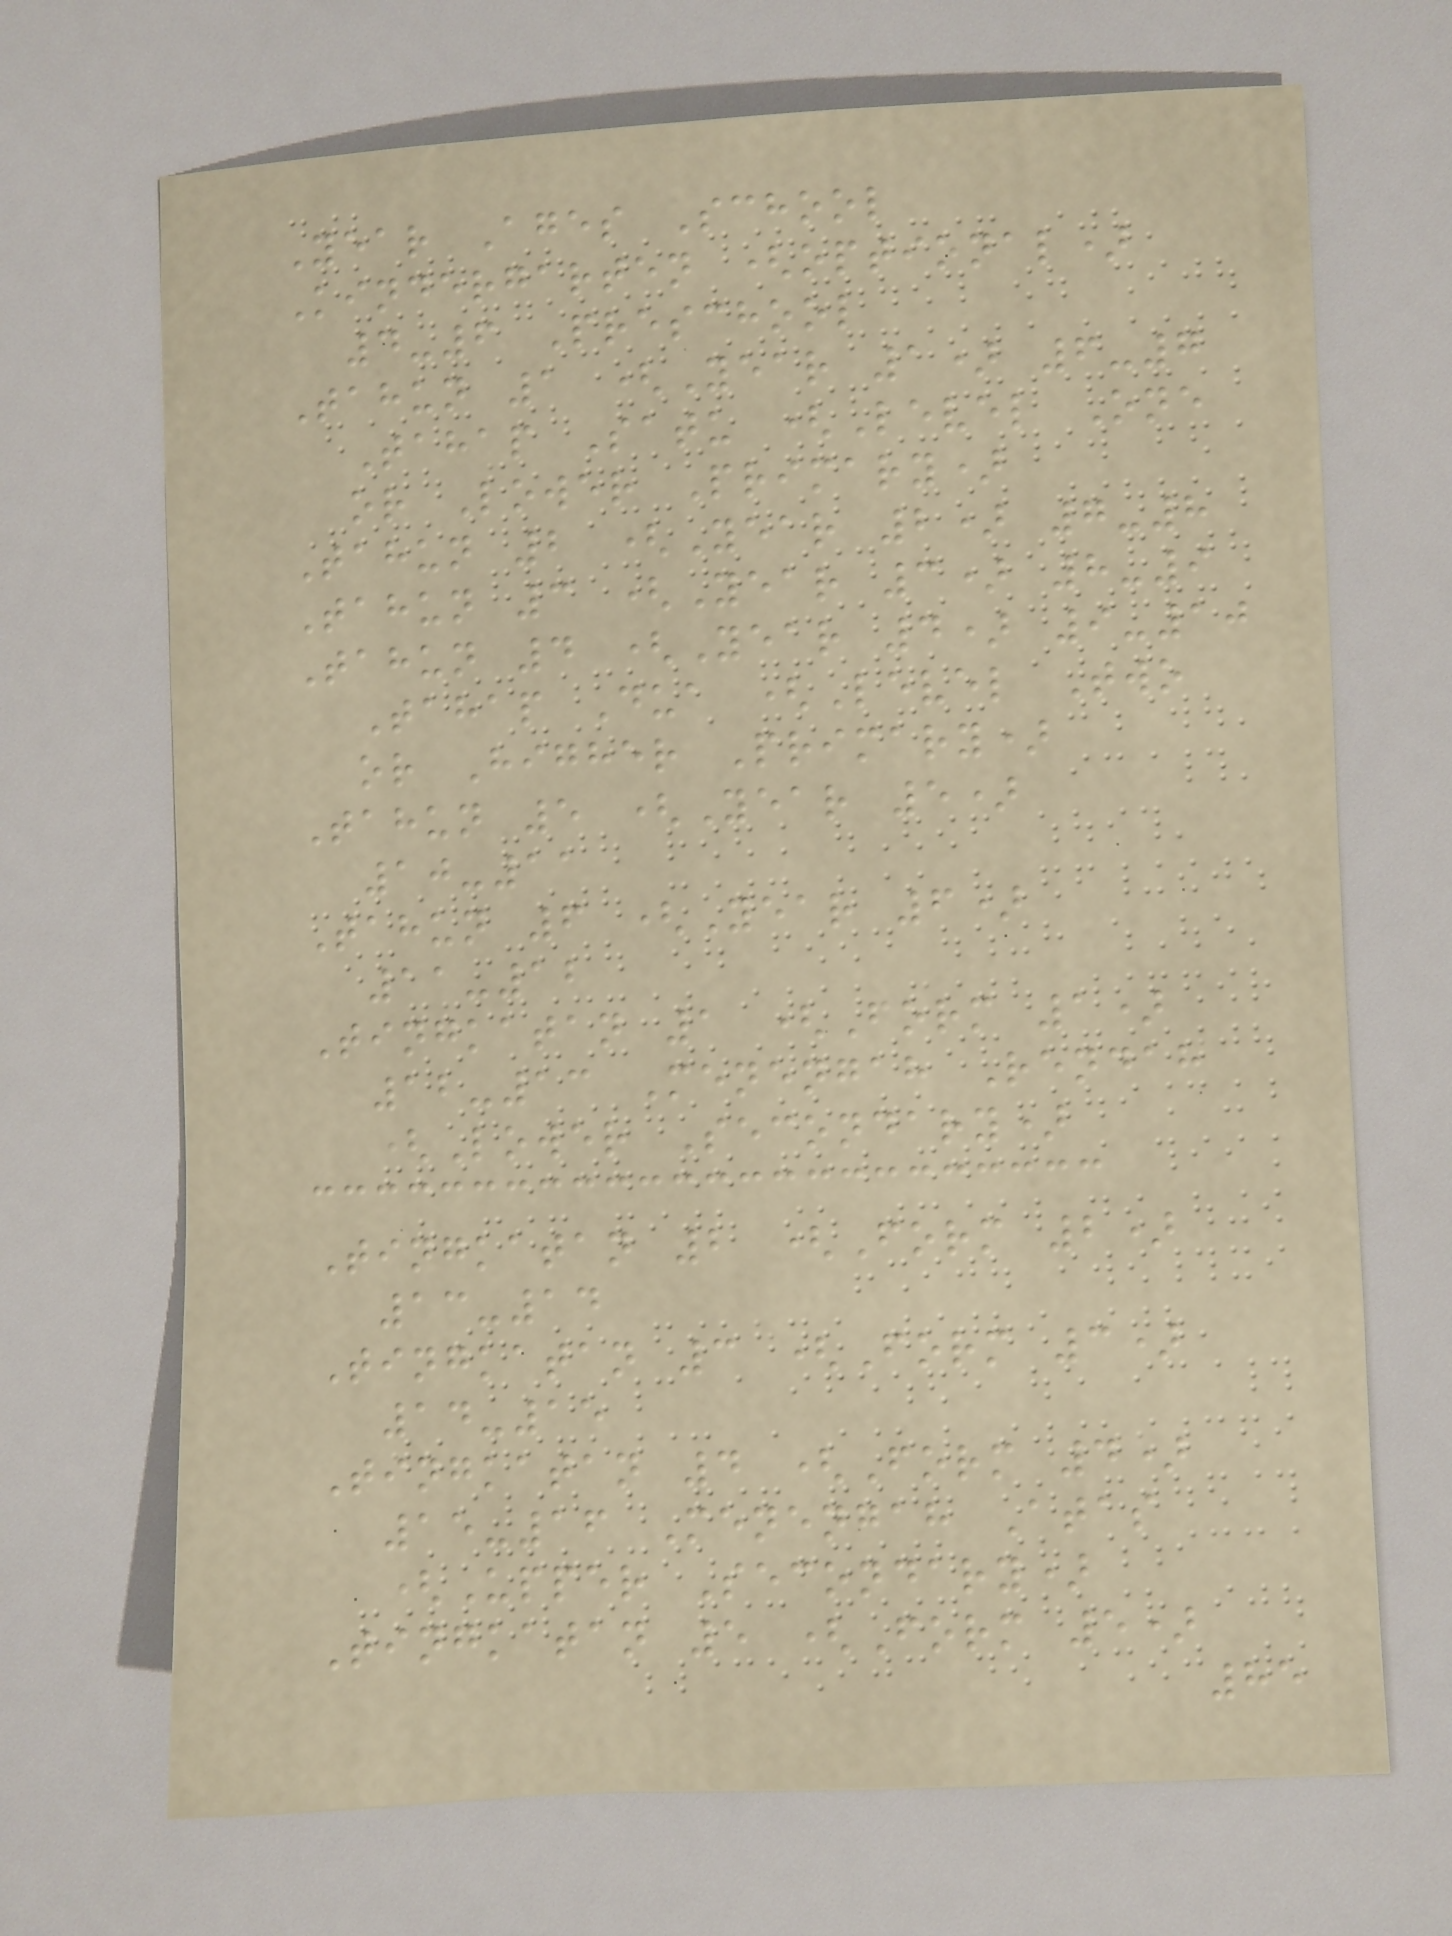Year Ages School
Kindergarten (optional)
4-6 Preschool
Tahun 1 (Year 1) 6-7
Tahap Satu (Level One
or Lower Primary)
Tahun 2 (Year 2) 7-8
Tahun 3 (Year 3) 8-9
Tahun 4 (Year 4) 9-10
Tahap Dua (Level Two
or Higher Primary)
Tahun 5 (Year 5)
10-11
Tahun 6 (Year 6)
11-12
Tingkatan 1 (Form 1)
12-13 Menengah Rendah
(Lower Secondary)
Tingkatan 2 (Form 2)
13-14
Tingkatan 3 (Form 3)
14-15
Tingkatan 4 (Form 4)
15-16 Menengah Atas
(Upper Secondary)
Tingkatan 5 (Form 5)
85
